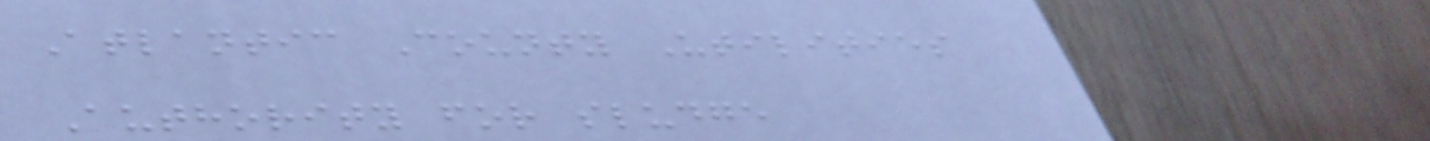Atlantic County Utilities
Authority for sludge
